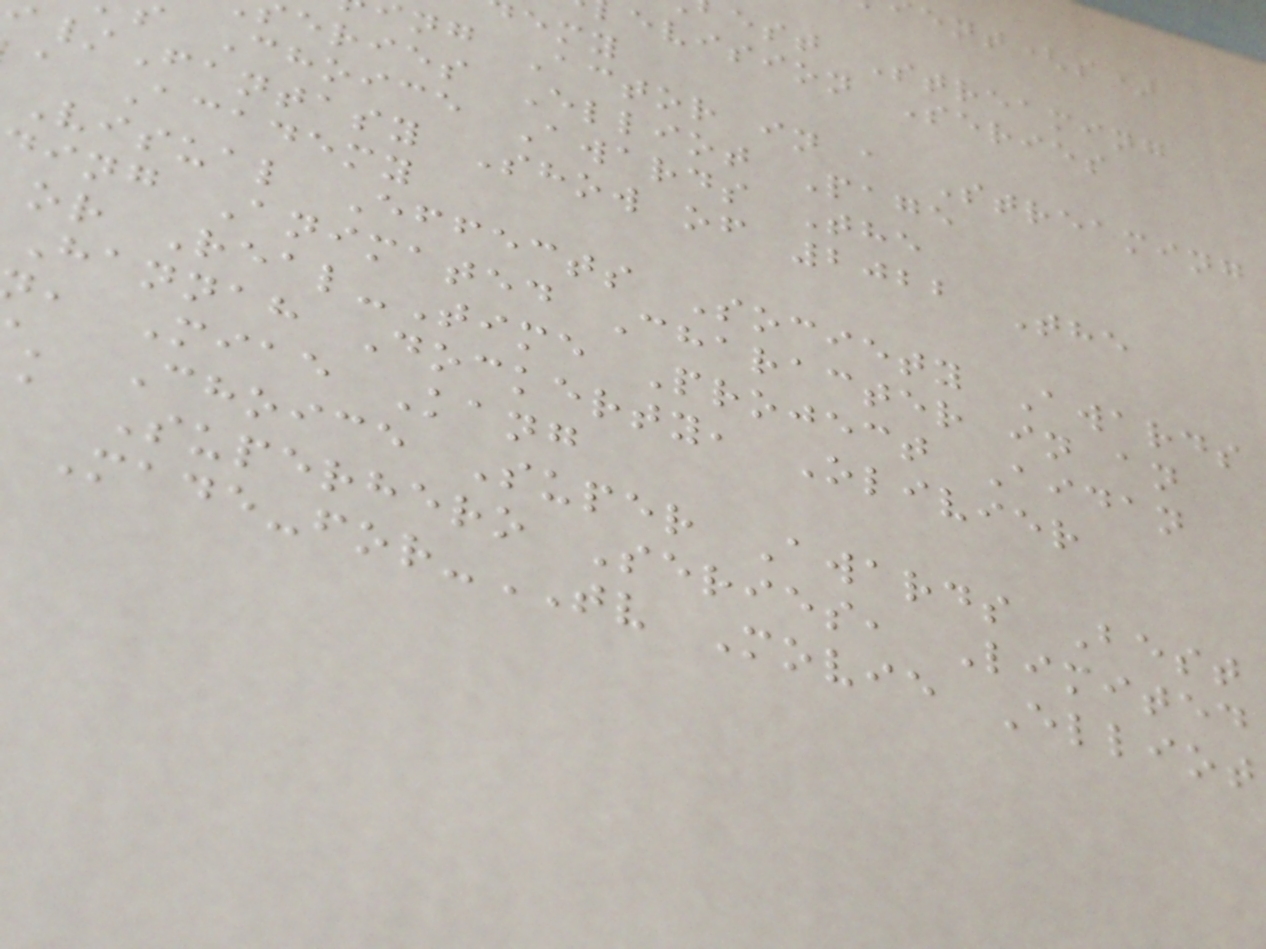est Streaming
evision Series
ng Actor in a Streaming
eries Elliot Page
Choice Awards The
/Fantasy Show of 2022 The
a Academy
Visual Effects Society Awards
ding Animated Character in an
or Real-Time Project Aidan
Hannah Dockerty, Olivier
, Miae Kang
' Choice Super Awards Best
a Superhero Series, Limited
Made-for-TV Movie Elliot
